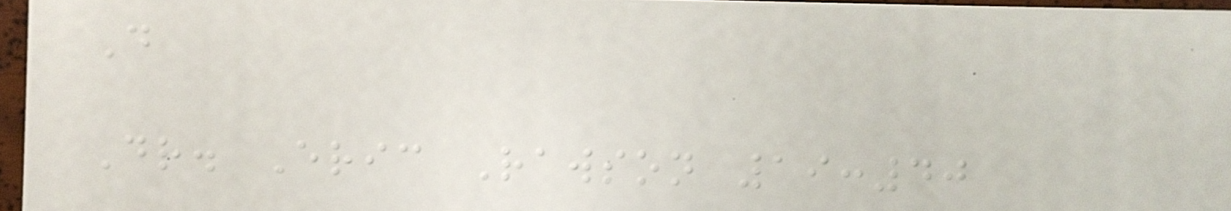D
Dr. Eric Rawson 19:40
